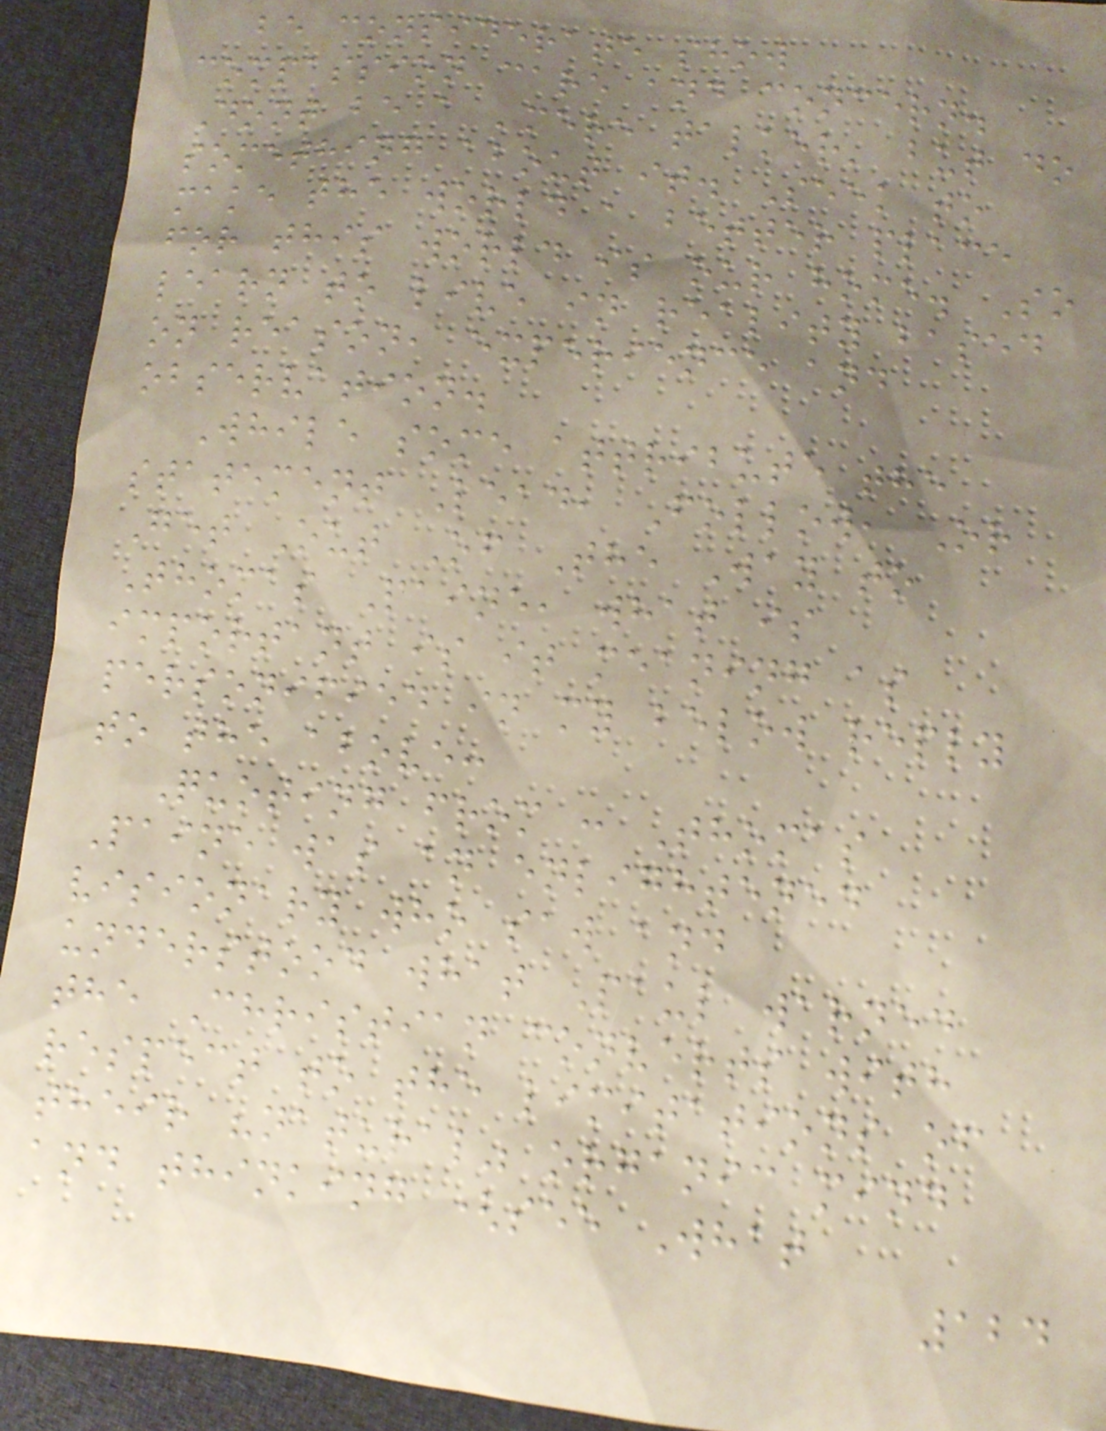be considerate show
compassion care and concern.
Dont be a 'mere talker' but do
something about it. Seek to
make the world a better place
for this world is our home. So
learn to live in reality based
on reason, experience and
observation.
While some attribute the
statement Lead, Follow, Or
Get Out Of The Way to
Thomas Paine, what is
important is it meaning as
personified in my below reply
to the above:
Quoting from : Thomas
Paine was an enlightened
visionary who saw and
understood what Paul warned
the Christian converts with
respect to the limitations of
their "natural" organic mind
and thinking (see What
124
